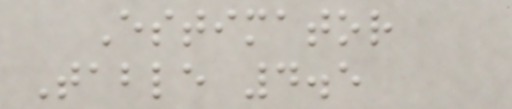Estimator
Table 4.5
